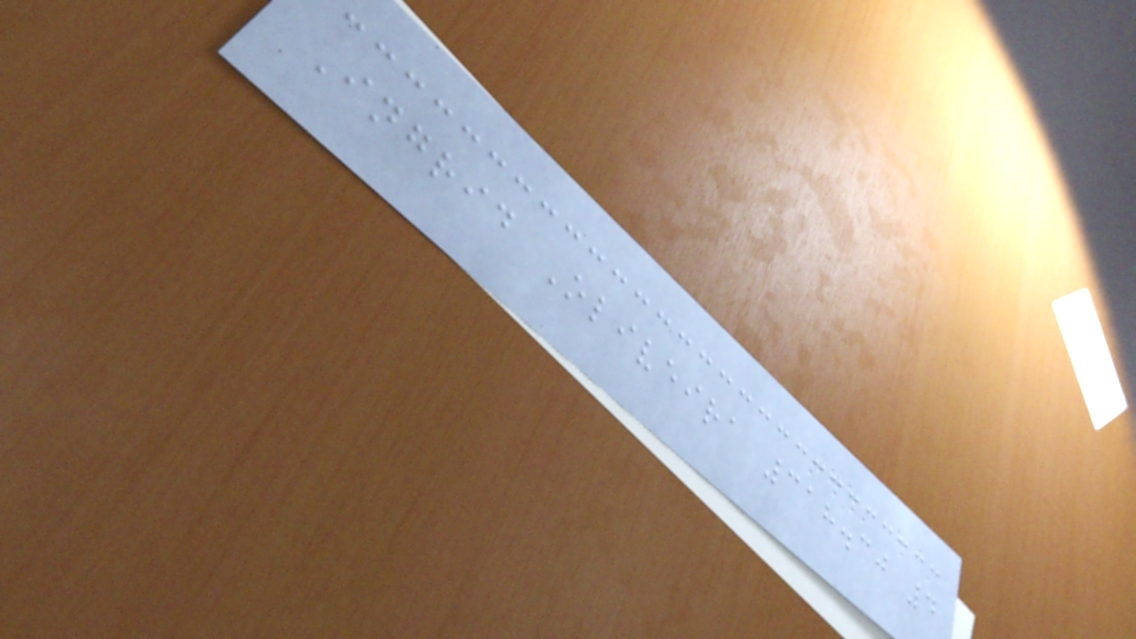Ingrid Oliveira 318.30 4
